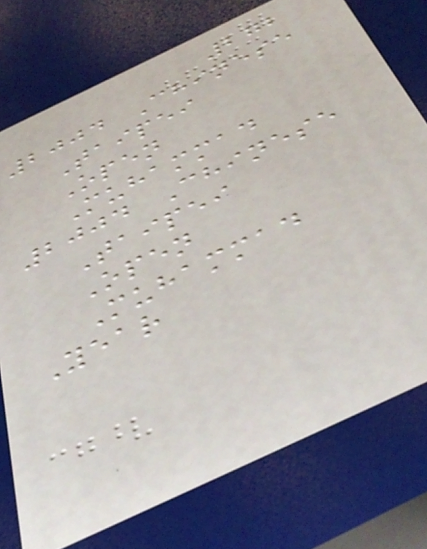272
2004 Chinese
Taipei
Open
Muhammad
2004 Chinese
Taipei
Open
Muhammad
Year
